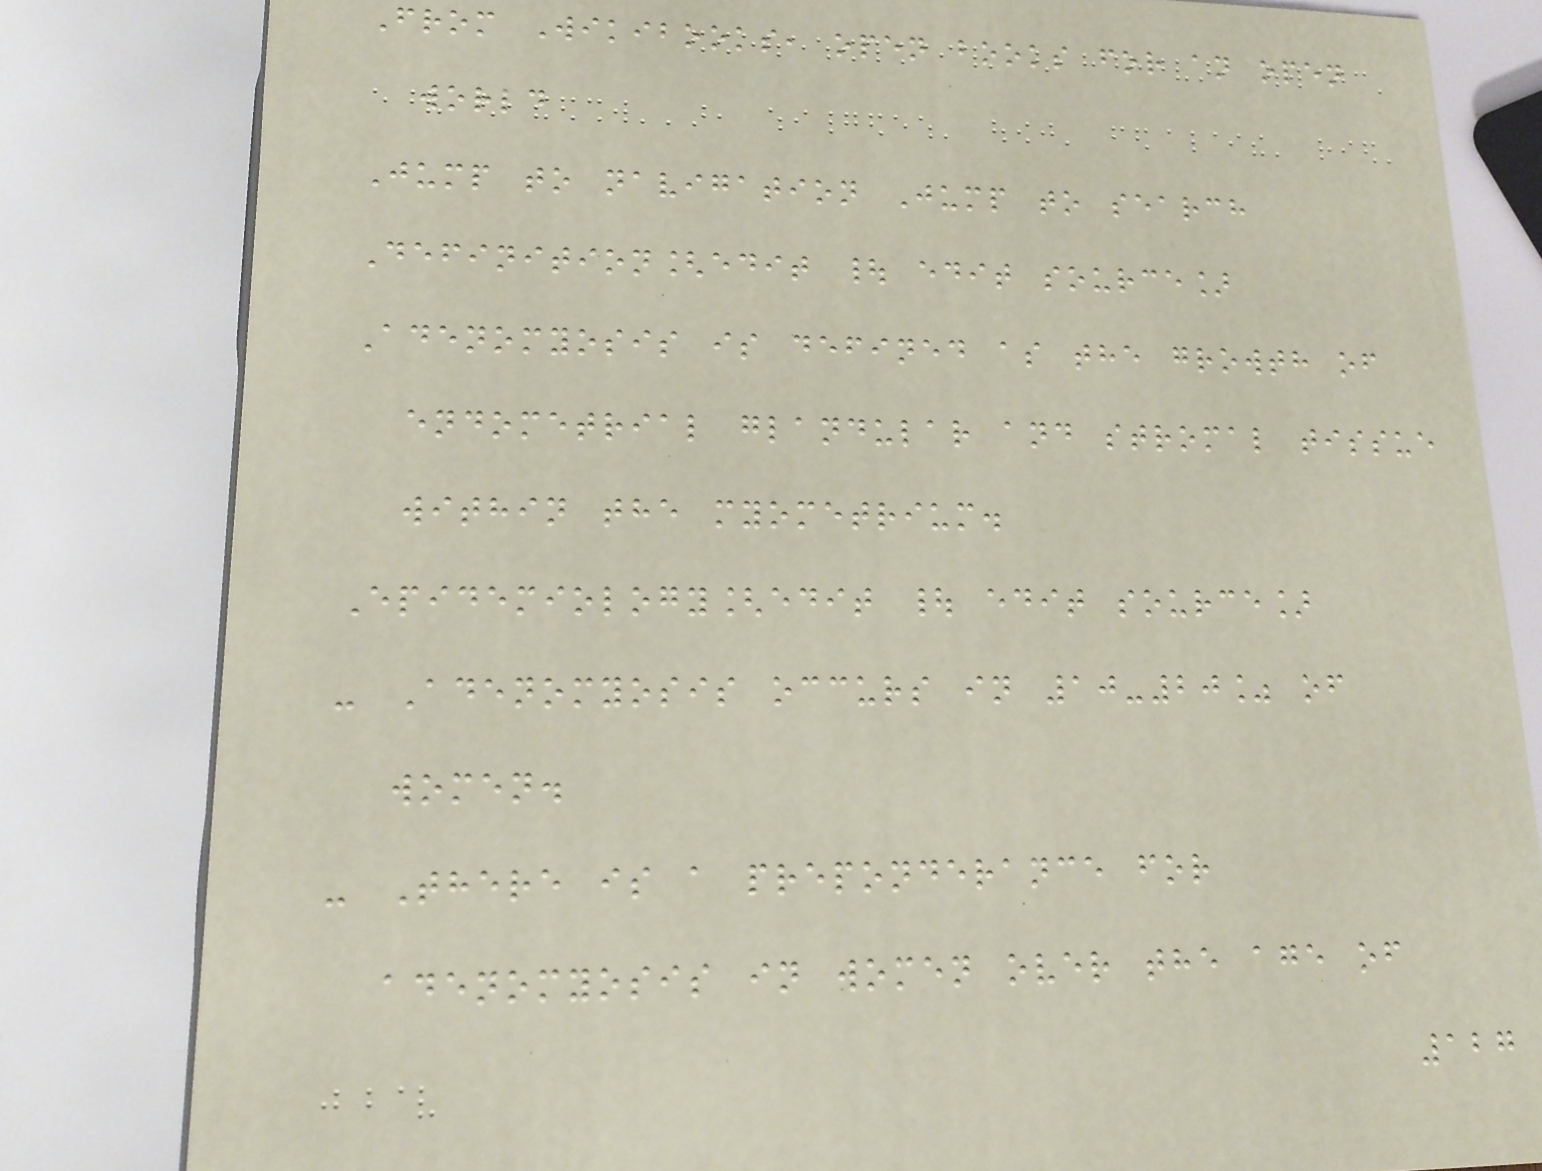From Wikibooks, open books for an open
world
Jump to navigation Jump to search
Definition[edit | edit source]
Adenomyosis is defined as the growth of
endometrial glandular and stromal tissue
within the myometrium.
Epidemiology[edit | edit source]
- Adenomyosis occurs in 10-20% of
women.
- There is a preponderance for
adenomyosis in women over the age of
127
